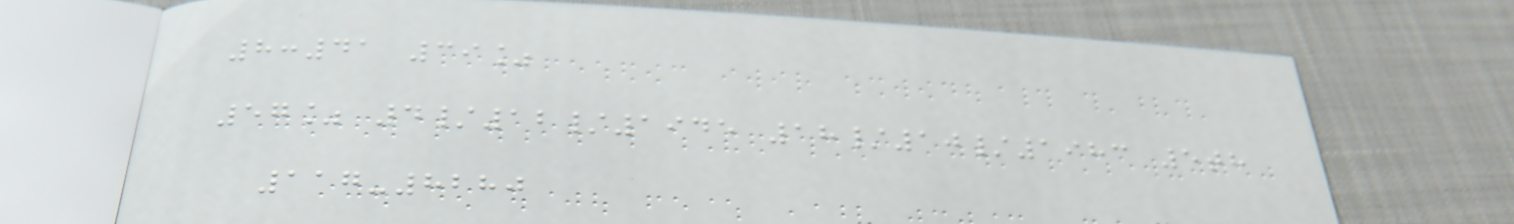8:41 39%
57% 4/12/1945 18/10/1983 5th
117-8280
